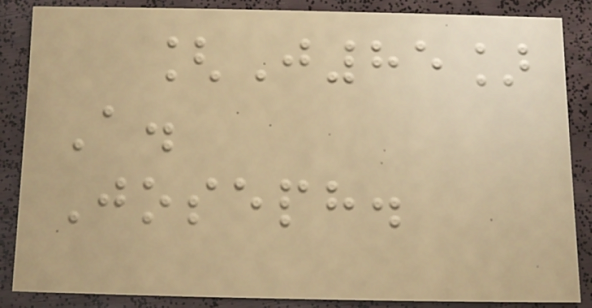[J85]
A.
Joseph.
